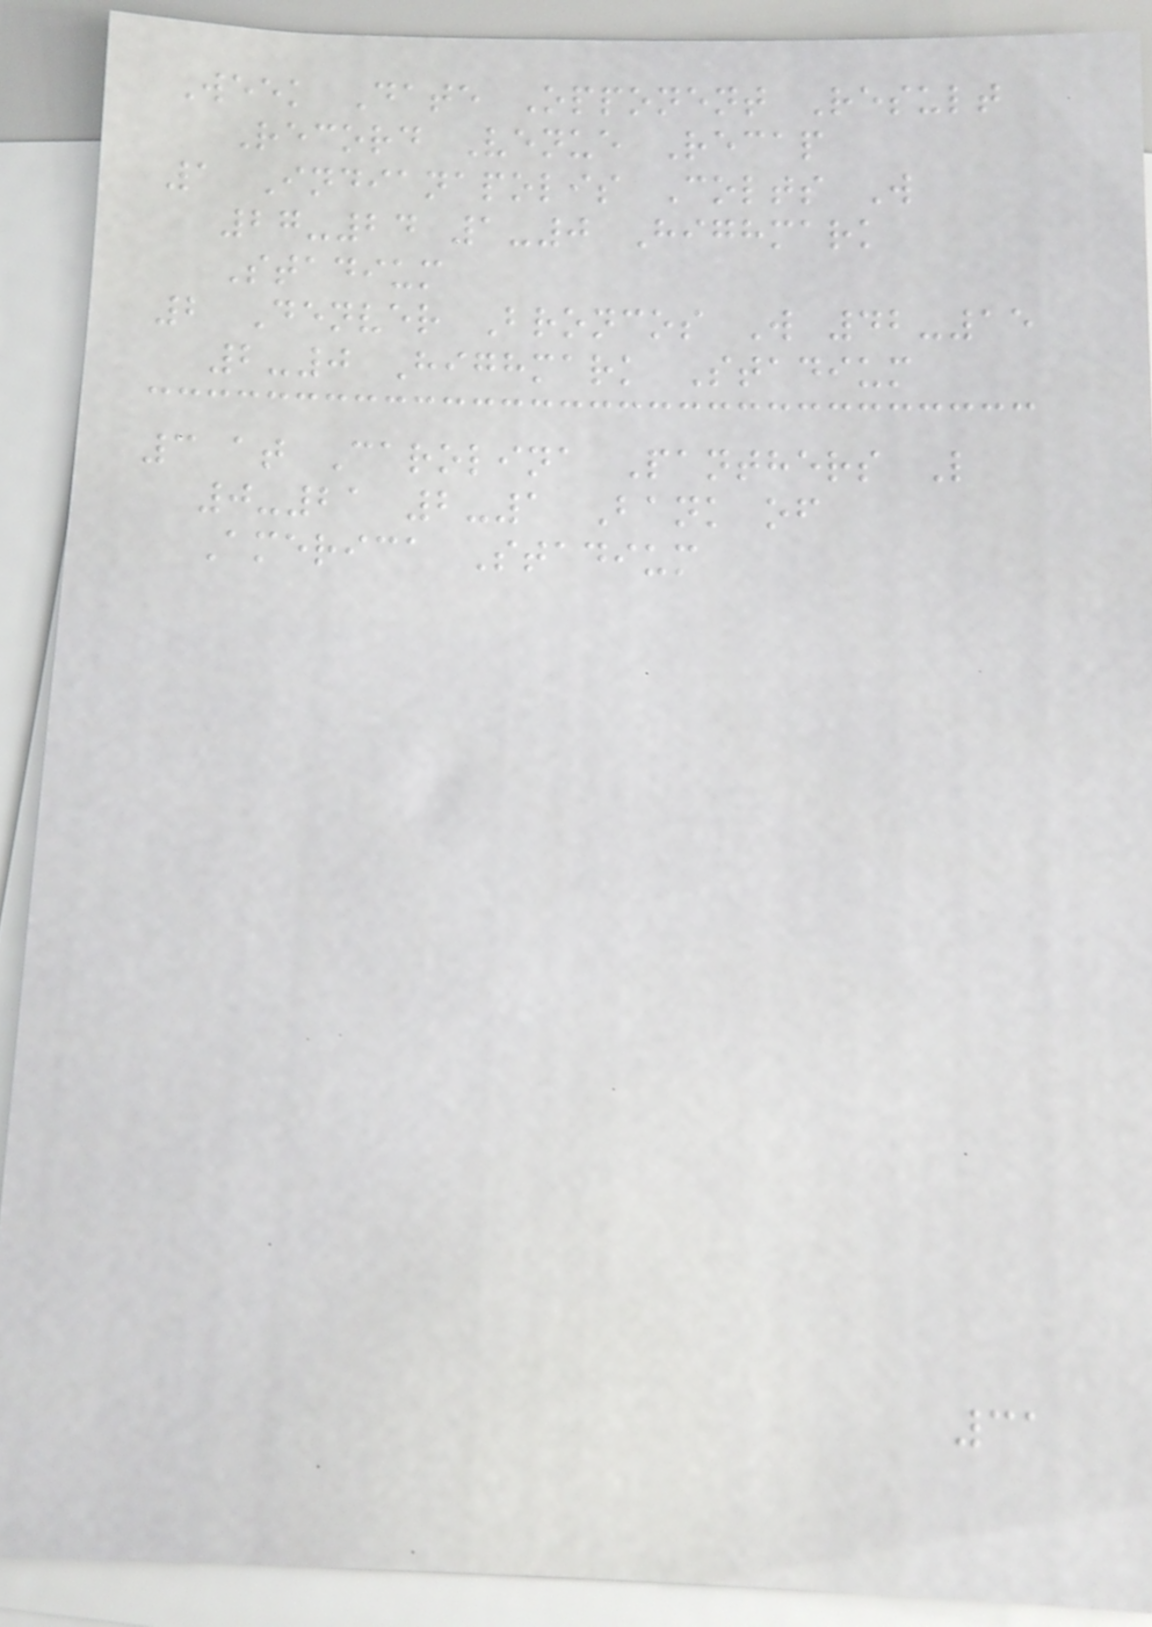Week Date Opponent Result
Record Venue Recap
1 Indianapolis Colts W
27-24 1-0 Highmark
Stadium
2 Denver Broncos W 42-15
2-0 Highmark Stadium
3 at Carolina Panthers L
0-21 2-1 Bank of
America Stadium
31
